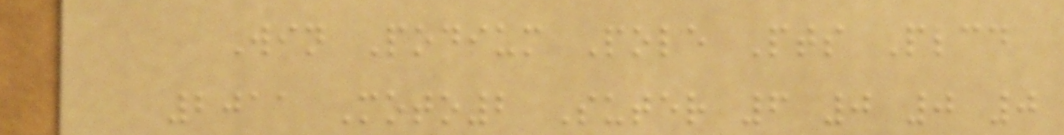Win Podium Pole Pts Plcd
2011 Moto2 Suter 6 0 0 0
